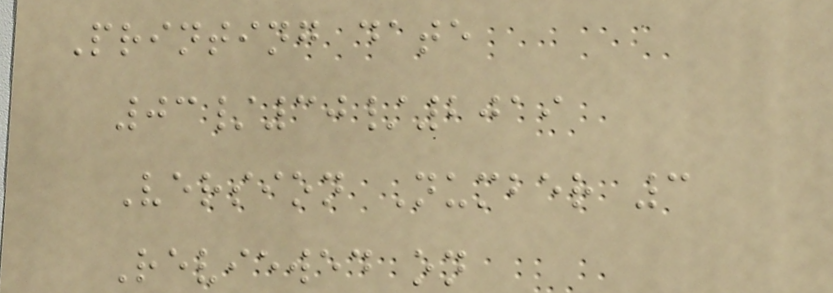Printing date
03/30/2019
Version Number 3
Reviewed on
